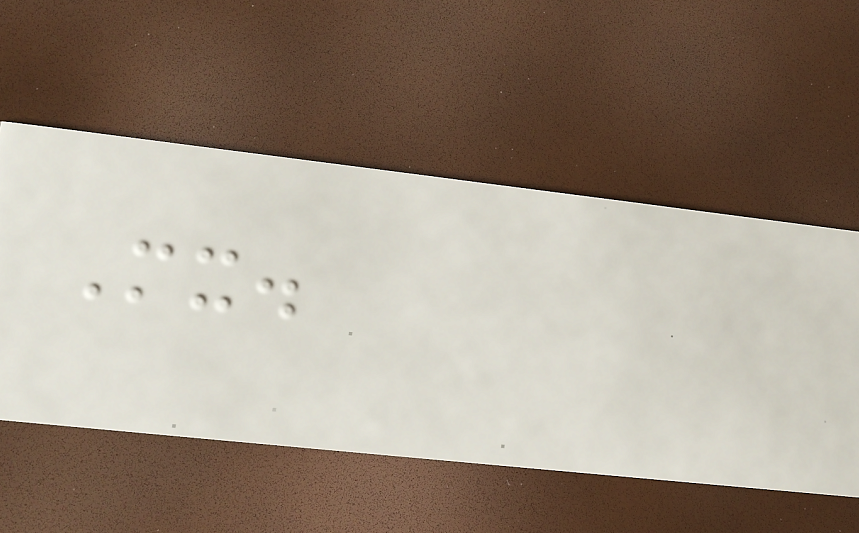Mx.
